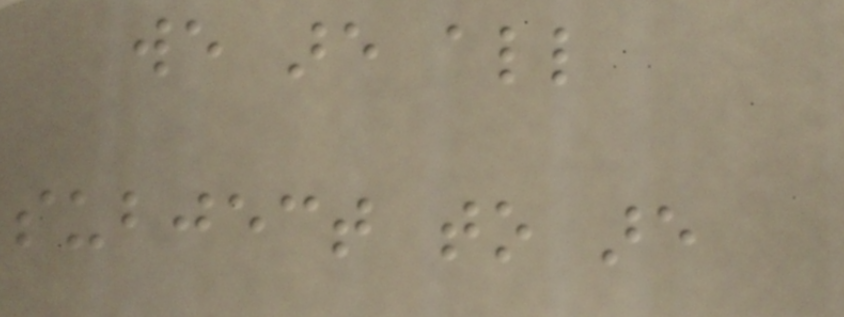we are all
subject to are
